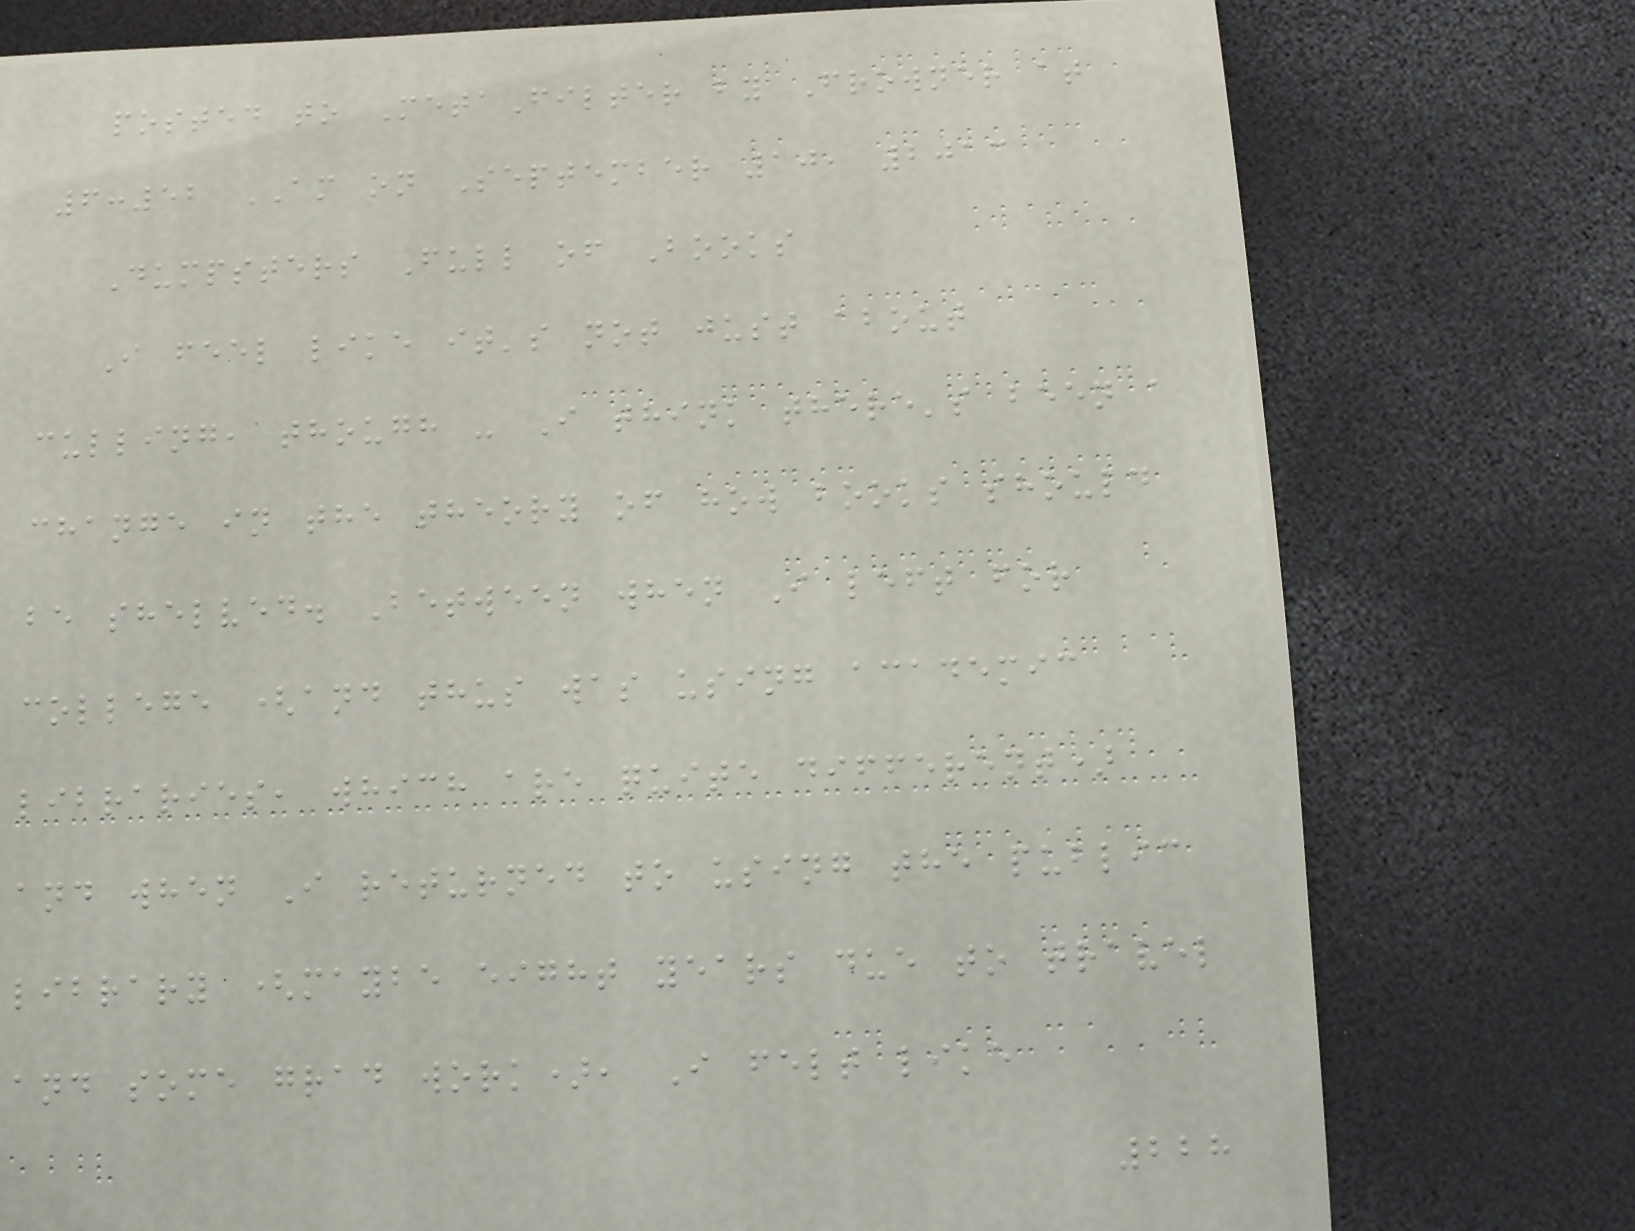posted to MetaFilter by Frowner at
6:52 AM on September 10, 2013
Dumpsters Full of Books
I feel like it's not just about
culling, though - I think there's been a
change in the theory of how books should
be shelved. Between when I left for
college (and thus was using academic
libraries, which are quite different)
and when I returned to using the public
library (maybe eight years due to travel
and some grad work), I felt like
228
